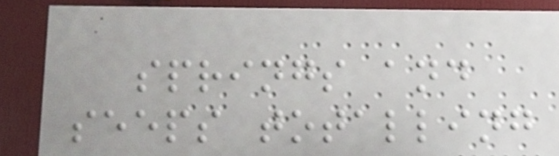springs and
seeps totalling
